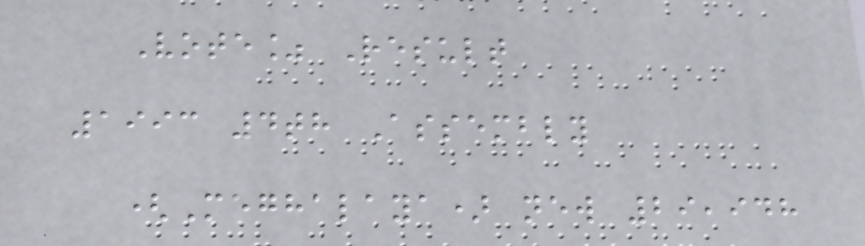Vote% Result
1993 4th Assembly
(Meghalaya) new 29,948
